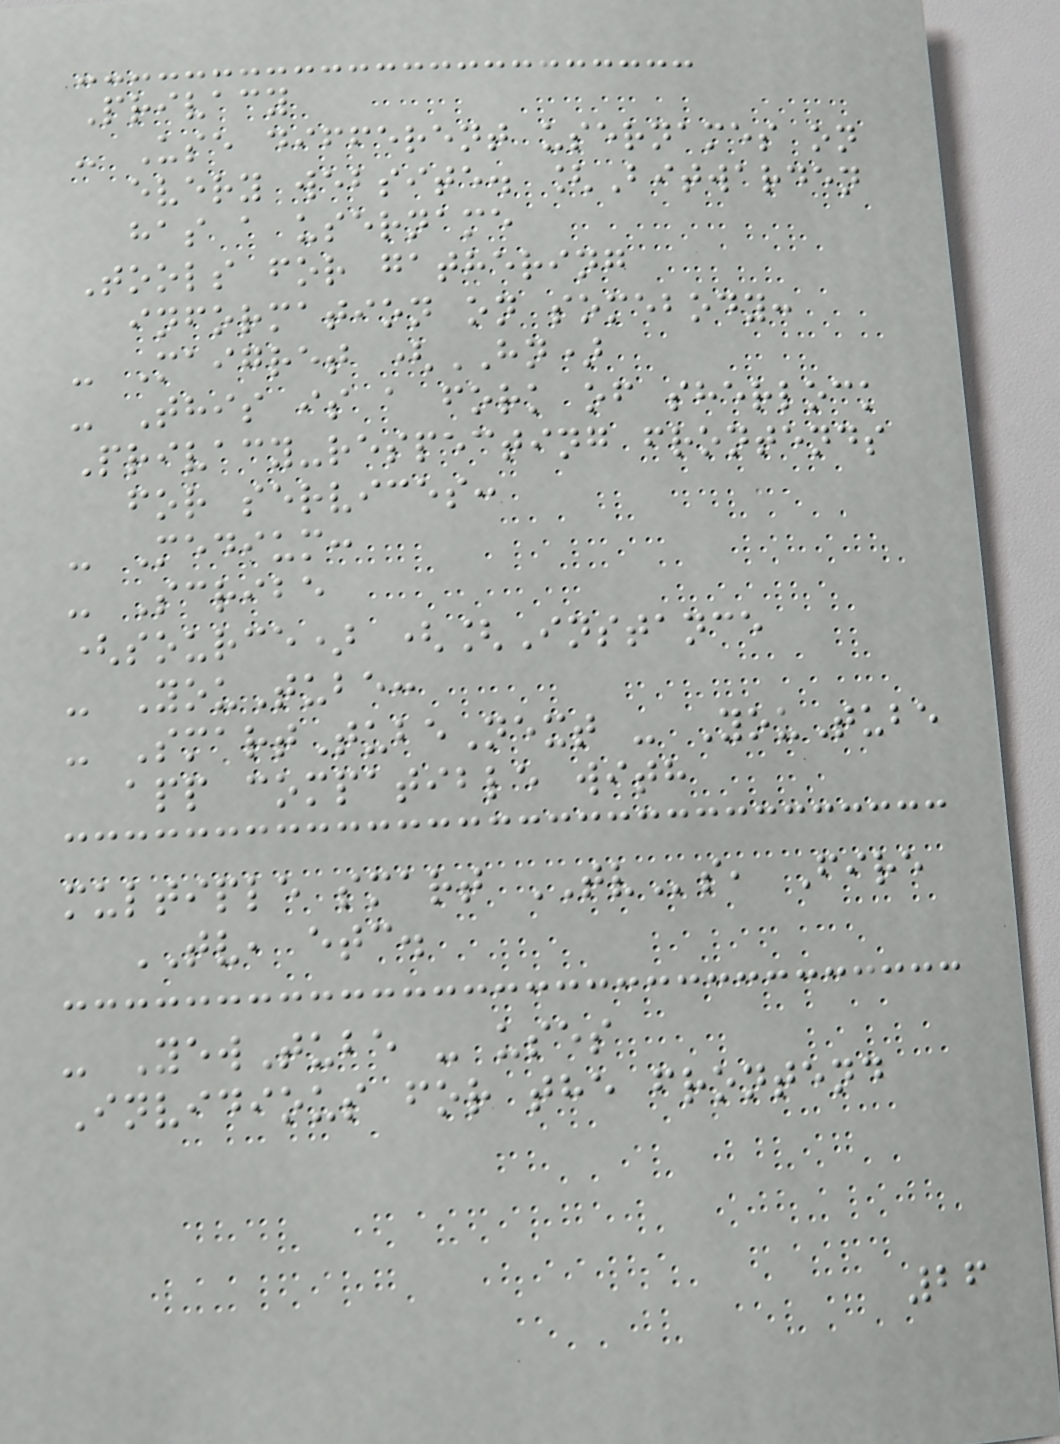Privacy
- Use different usernames on
every website. [Bitwarden
has a username
Tools for gathering
information on somebody:
- Maigret (HN)
- This is a fork of sherlock
Privacy-respecting frontends
for services:
- Medium:
- Scribe
(source) ([Instance
- YouTube:
- SmartTubeNext - YouTube
app compatible with
multiple smart TVs, Fire
TV, etc.
- YewTube - uses
Invidious for the frontend
26
